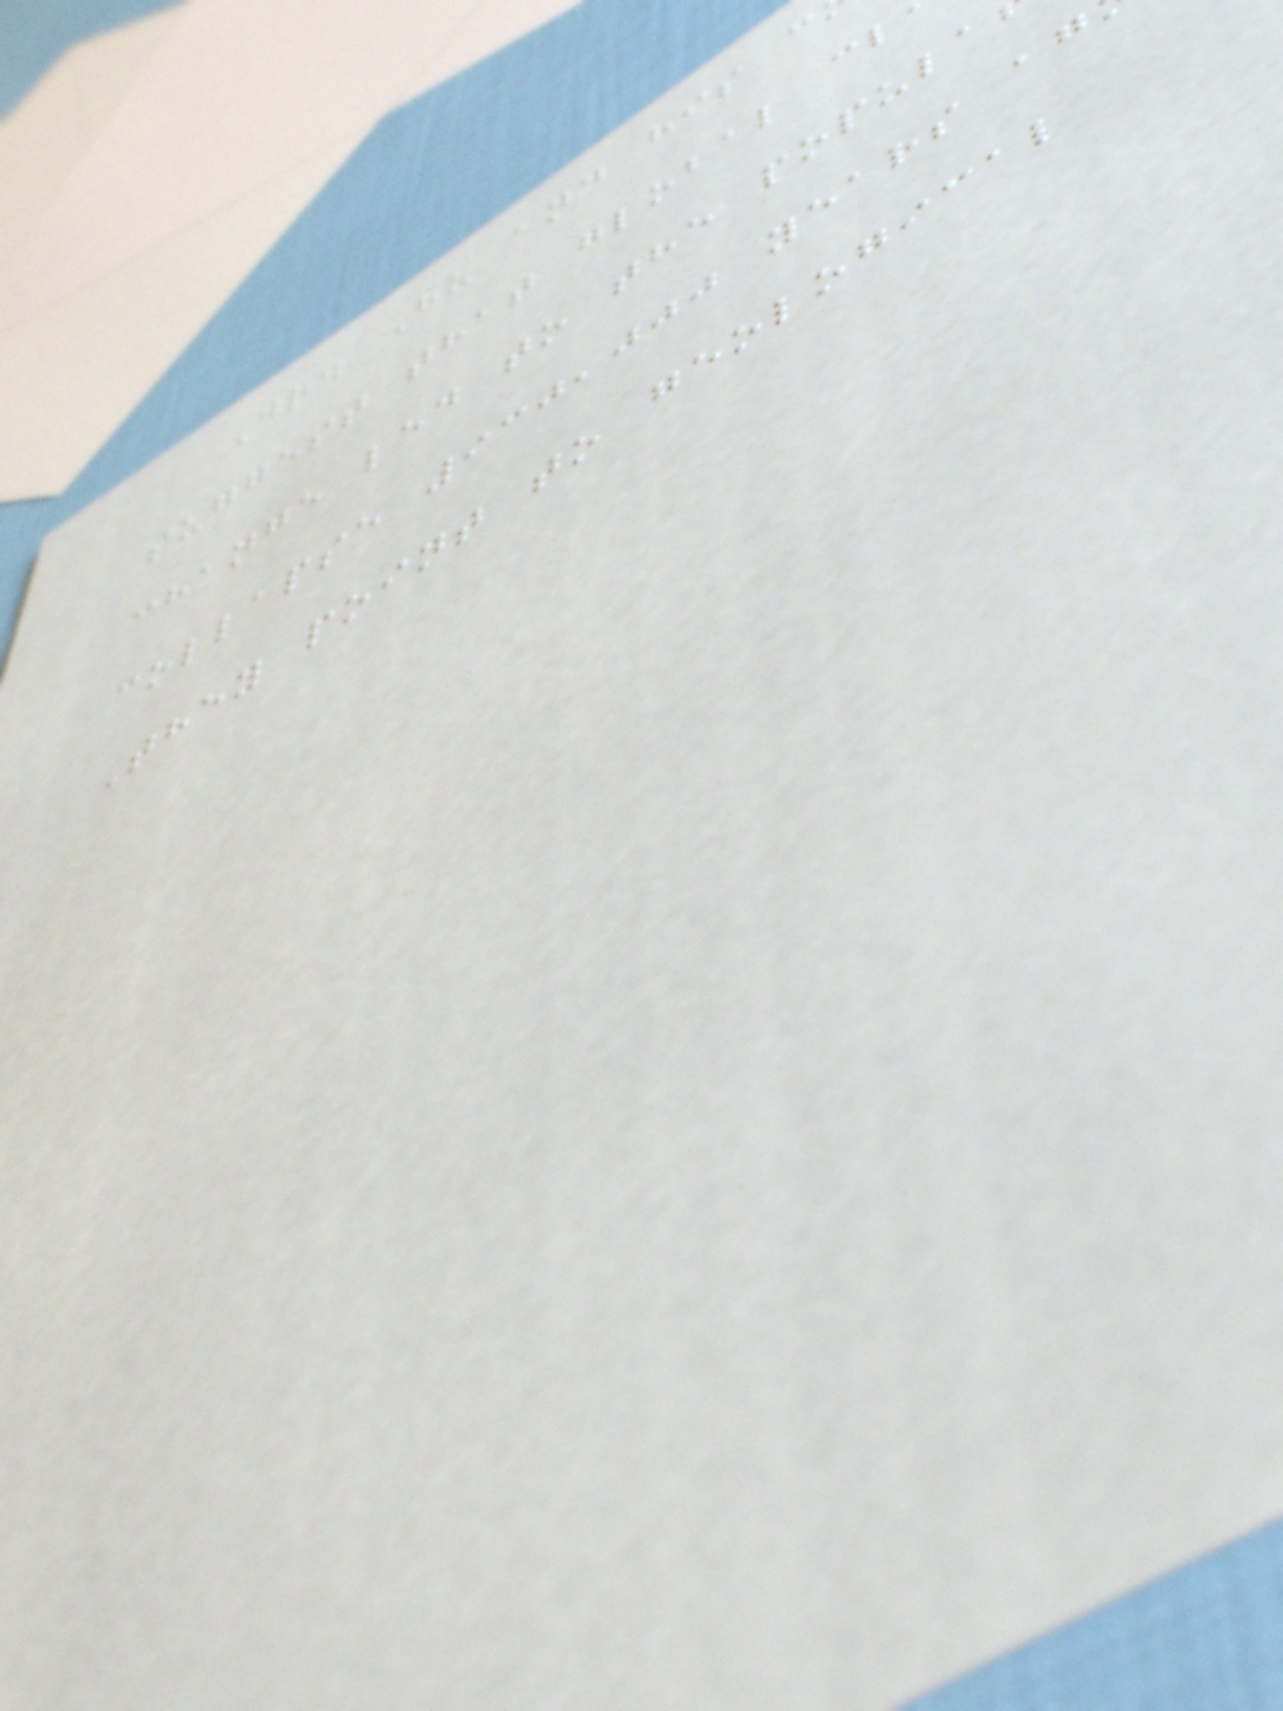Dr. Hu and his c
suggest that global cl
change led to the popula
collapse 930,000 years ag
They point to geological
